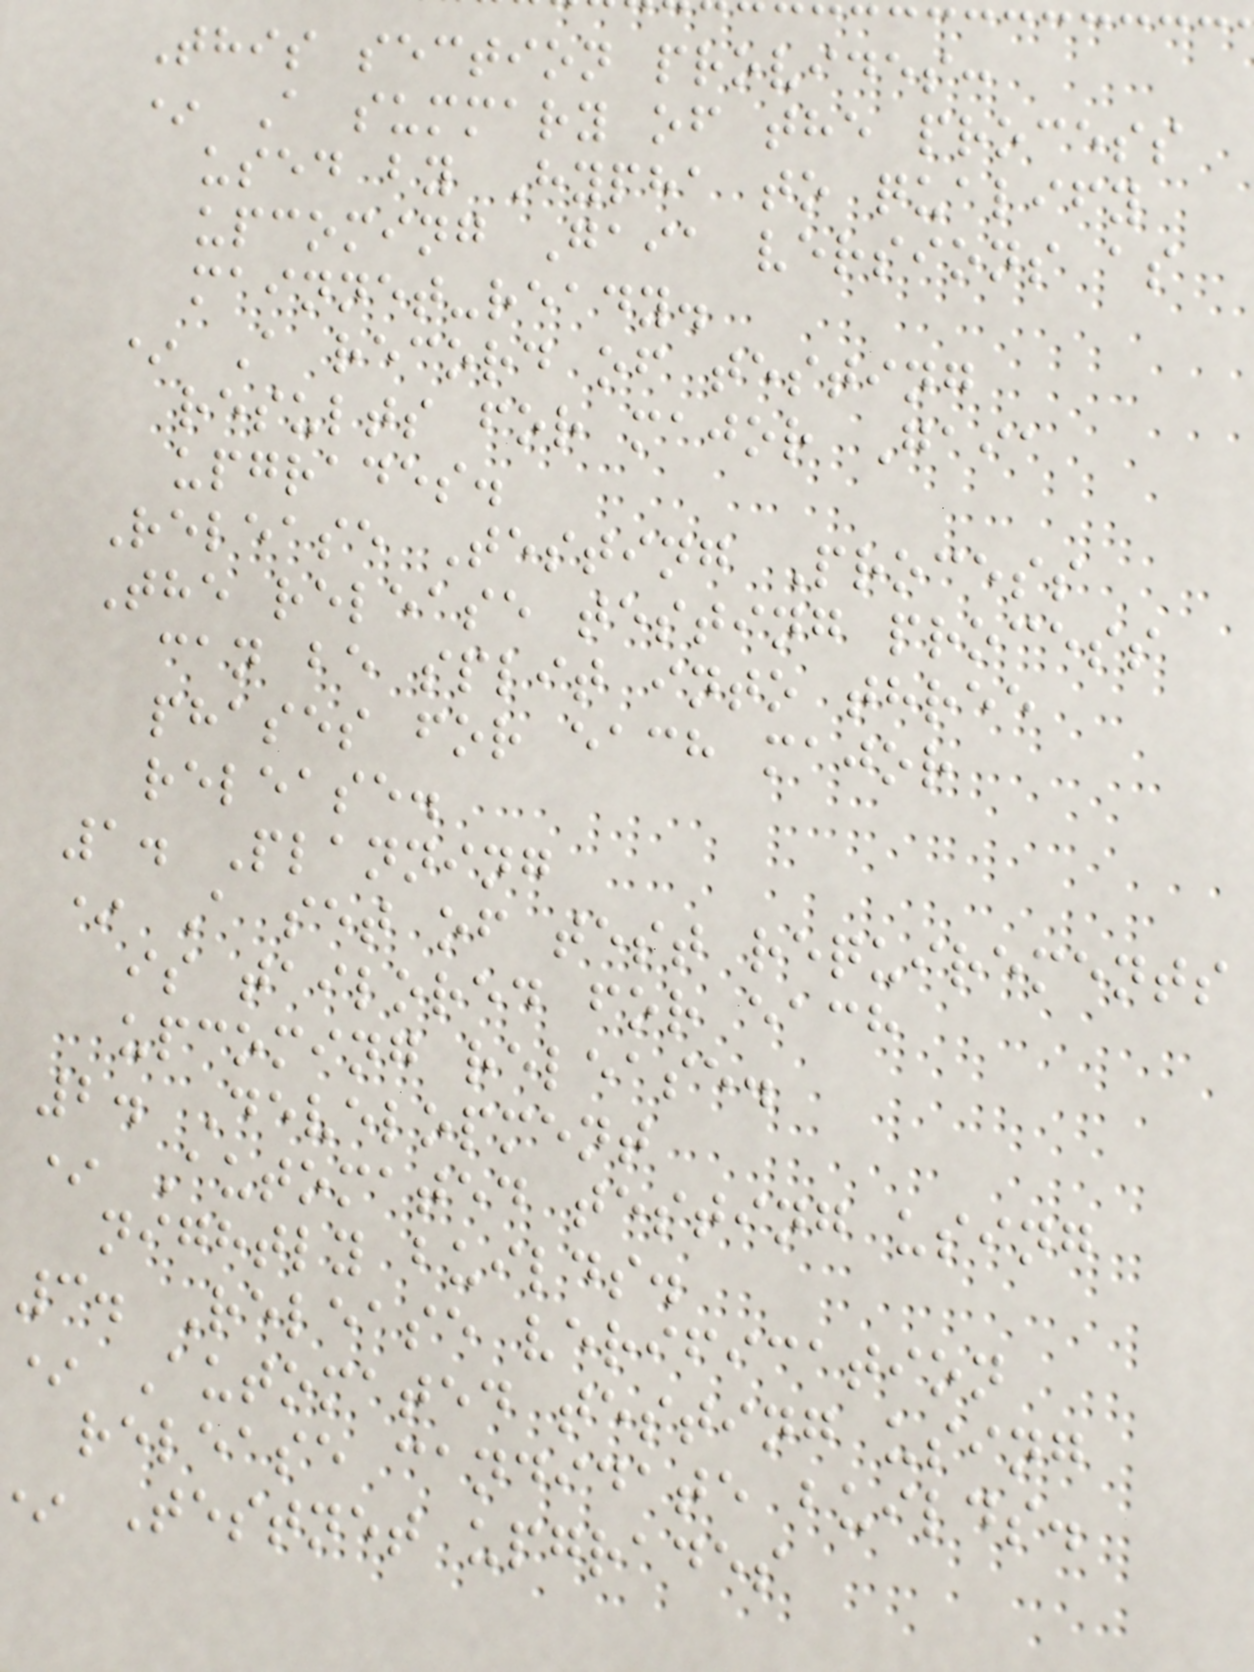This section provides:
* A summary of the process
used by Hypha to qualify
upcoming Gaia versions as
mainnet-ready.
* A record of testing
results for major Gaia
upgrades.
Release Testing Process
The release testing process
can be split into three
phases for each major
release.
1. Planning
* A set of test requirements
is tailored for each
upcoming release.
2. Development
* Automated testing using
nightly builds.
3. Release verification
* Automated testing using
release candidate builds.
Testnet upgrades
